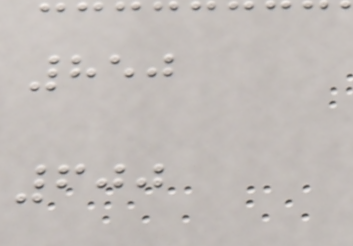850
600
